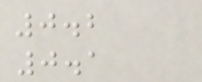0.2
0.1
